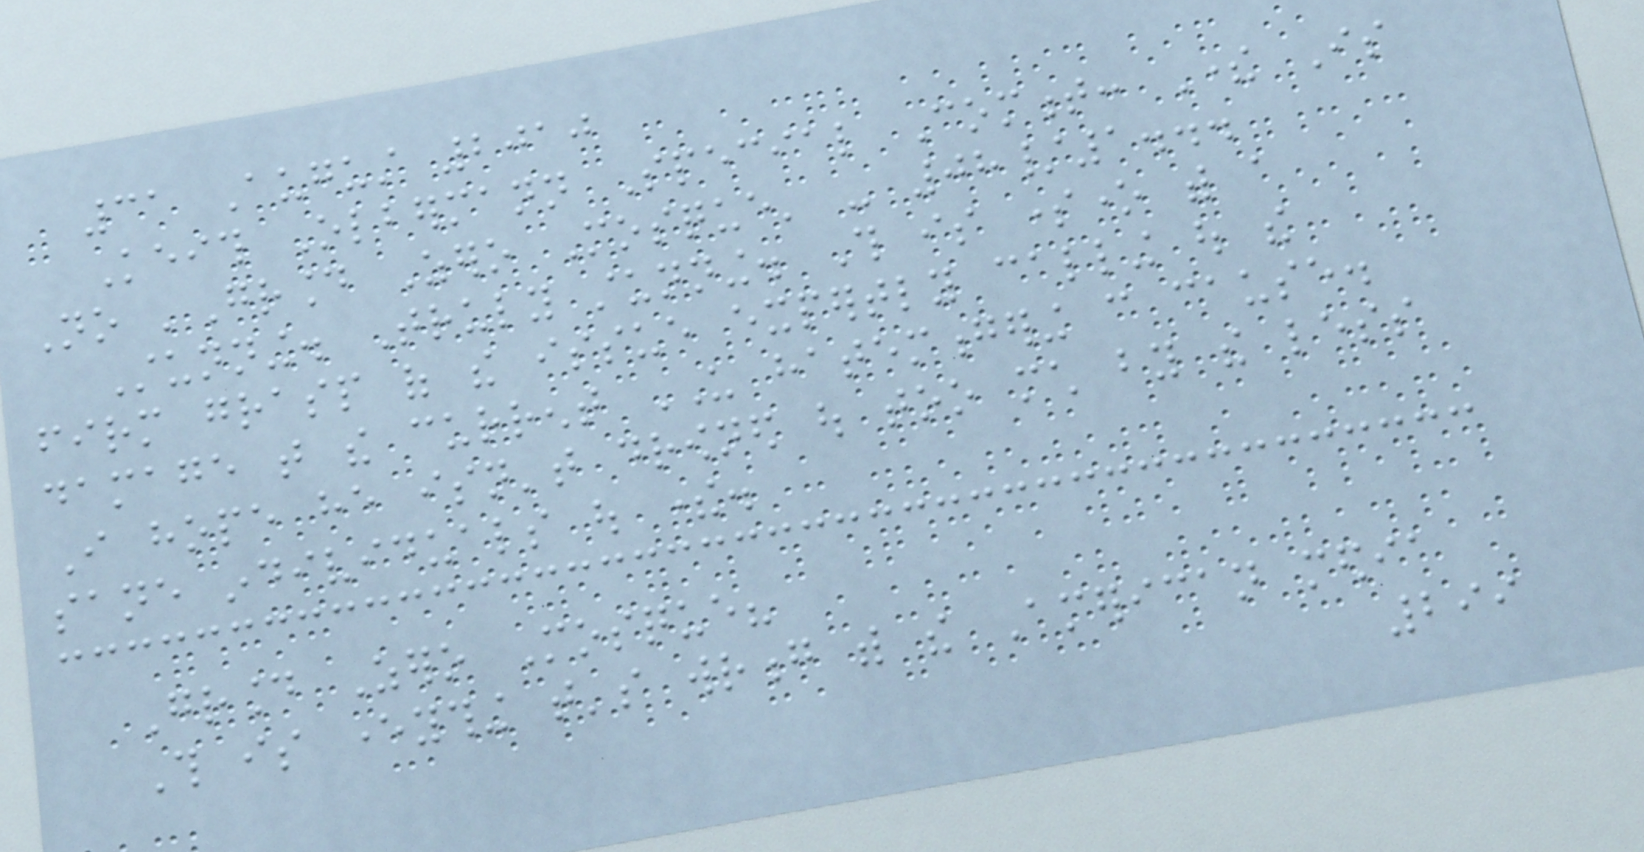31 August 2010
Keith Olbermann Special Comment: There Is
No 'Ground Zero Mosque' - 08/1...
Stunning. Truly stunning. This is someone with a
firm grasp of the issue expertly calling out the
damage that the current US hatemongering can cause.
I hope he isn't drowned out too much by the less
sane individuals out there.
Ground Zero Mosque?
This is everything that's wrong with the American media
299
